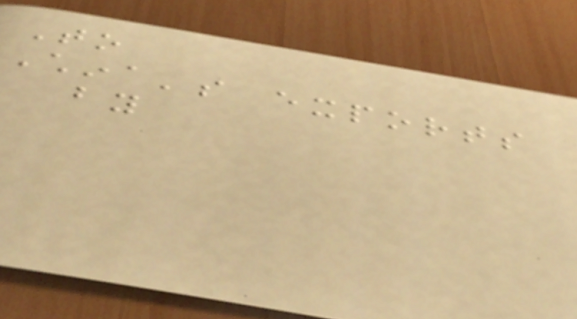To
China's exports
by
